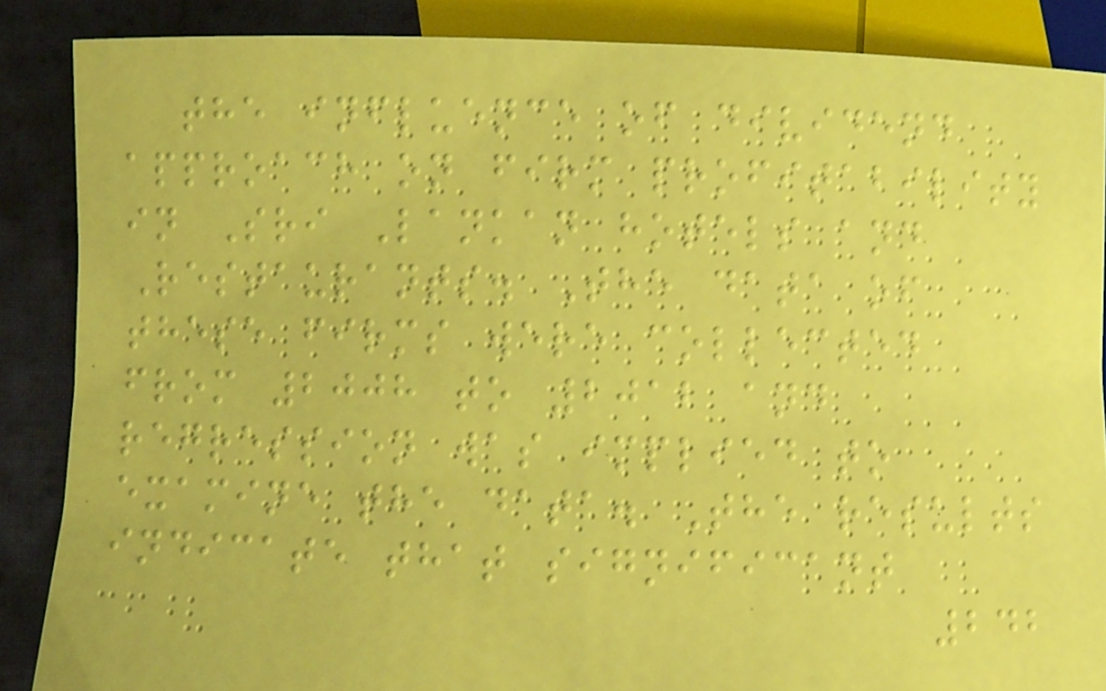the influence of dividend
approach on firm profitability
in Sri Lankan hotels and
Restaurants. The data of
these firms were collected
from 2008 to 2012 and
regression was implied to
examine the data. The results
indicate that significant
242
